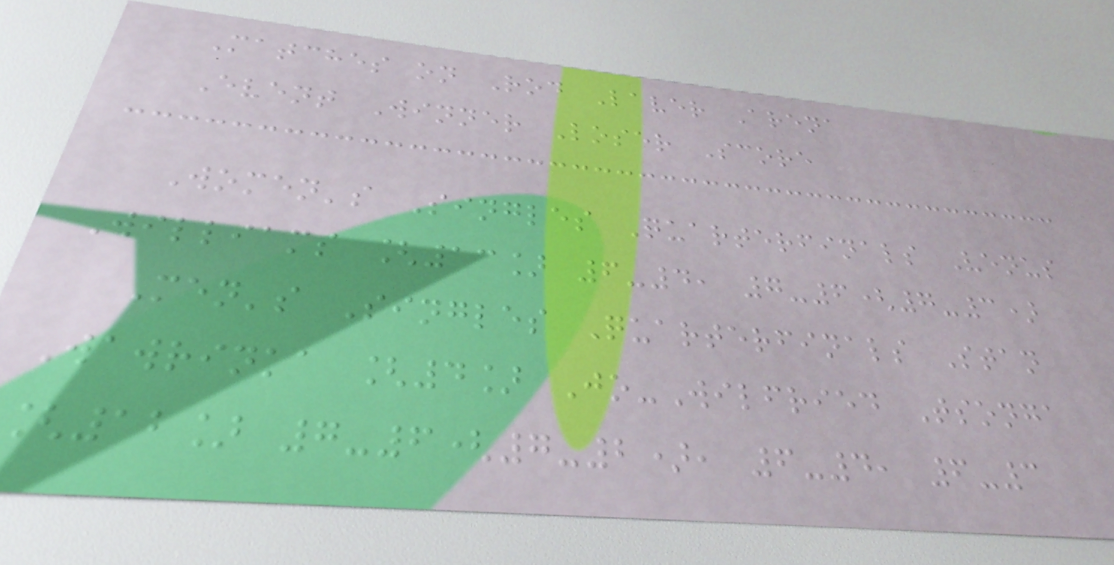Matches on Rod Laver Arena
Event Winner Loser Score
Women's Singles Quarterfinals Venus
Williams [13] 6-4, 7-6(7-3)
Men's Singles Quarterfinals Stan
Wawrinka [4] Jo-Wilfried Tsonga
[12] 7-6(7-2), 6-4, 6-3
